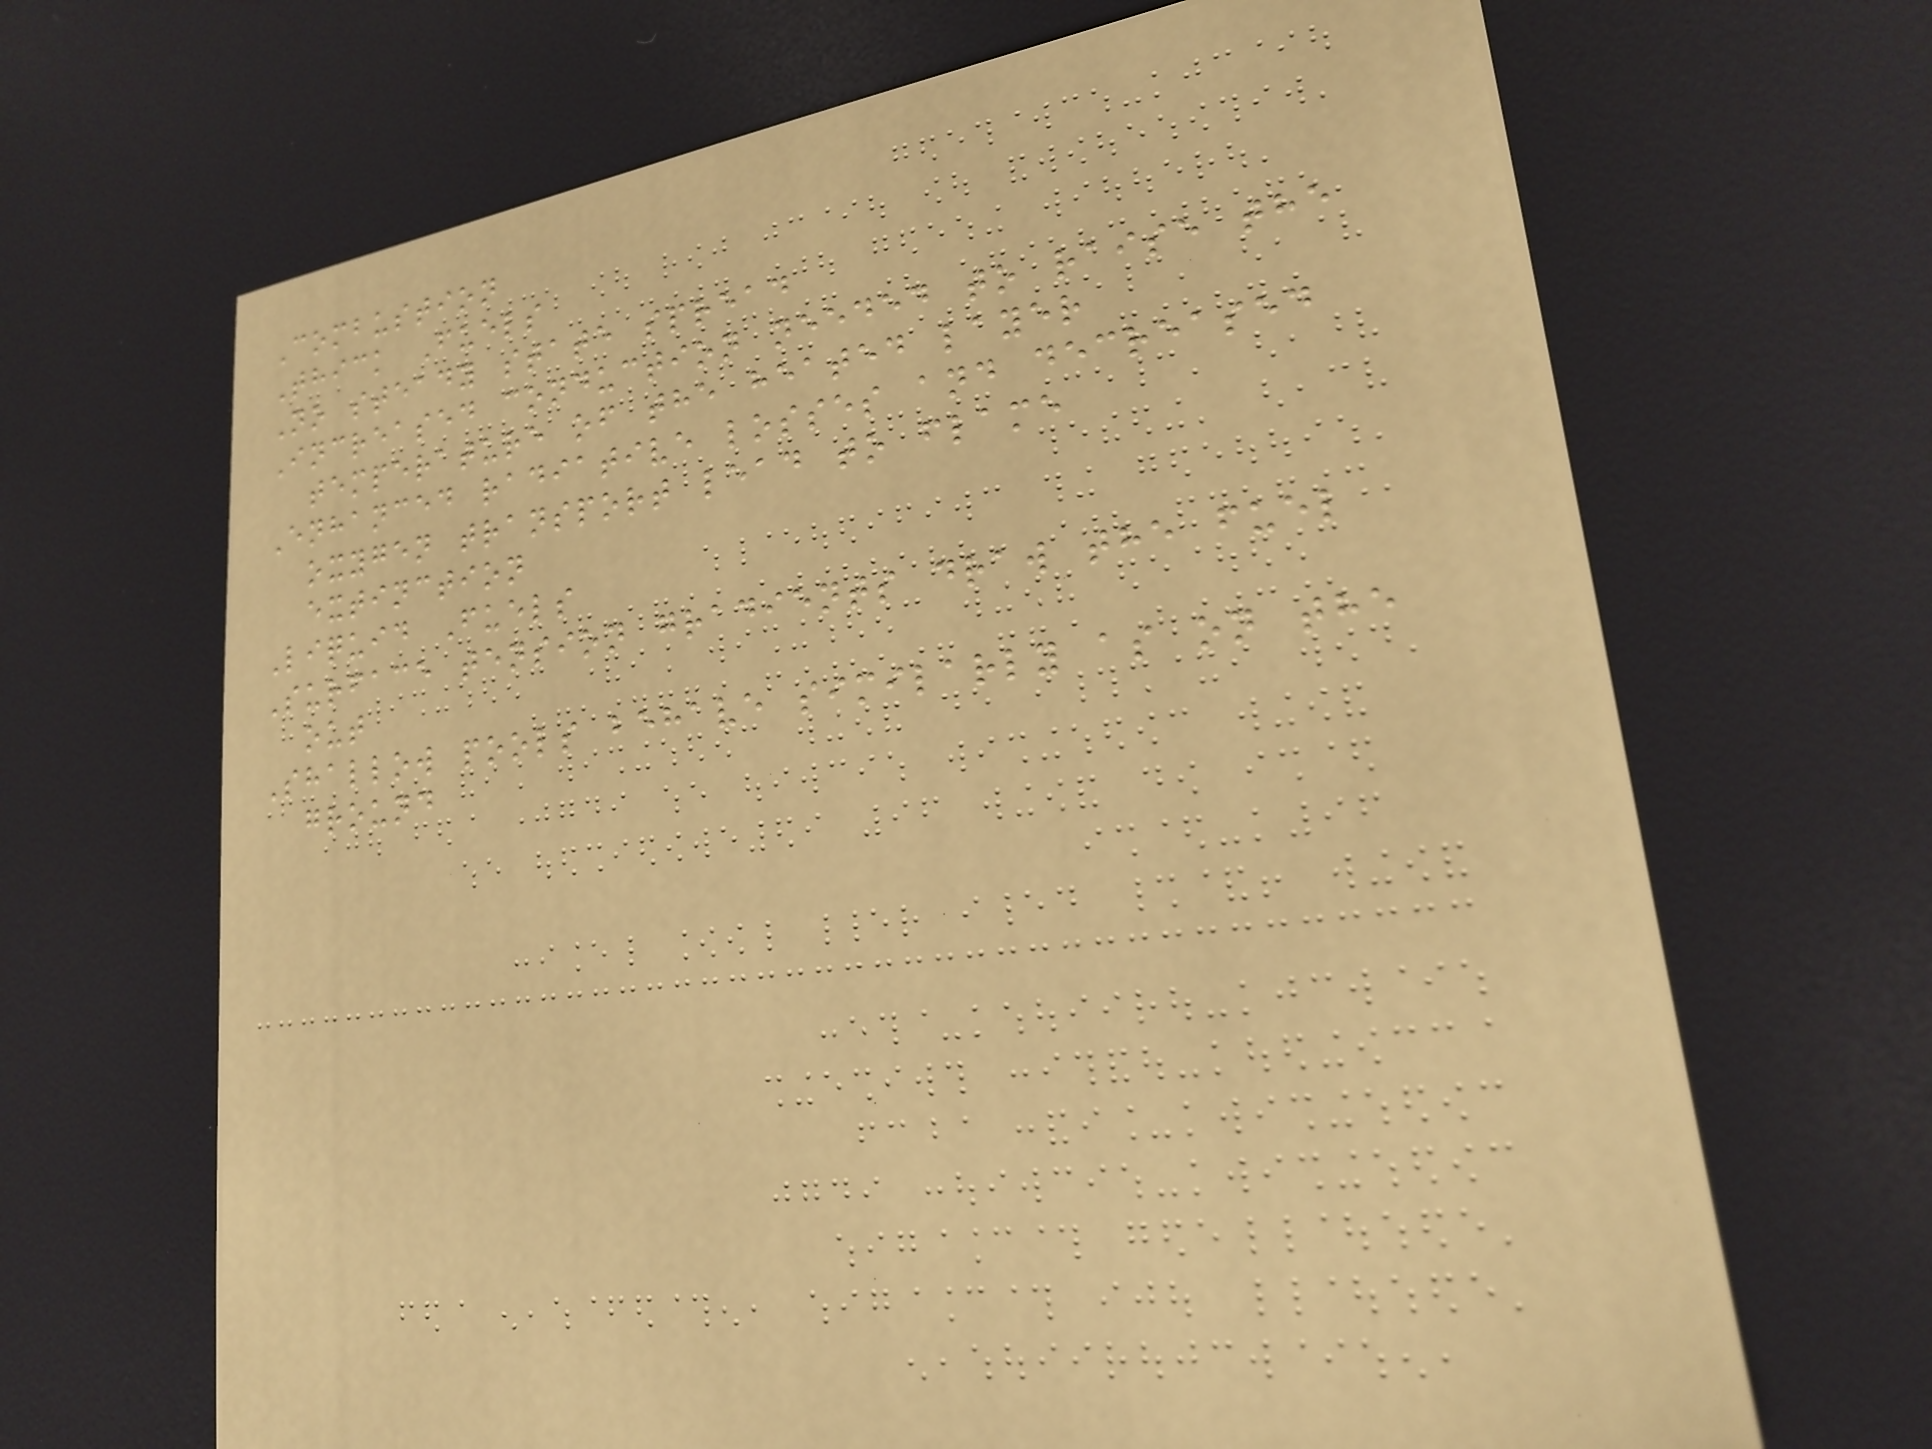Combustion
Thick Fuels
No steady state spread
Increased conduction needed to raise the
temperature of the heated layer
Enhanced radiative losses and decreased
oxygen transport lead to flame
extinction
Liquid Fuels
Surface tension gradients draw the fuel
out
Shallow pools behave similarly as on the
ground
